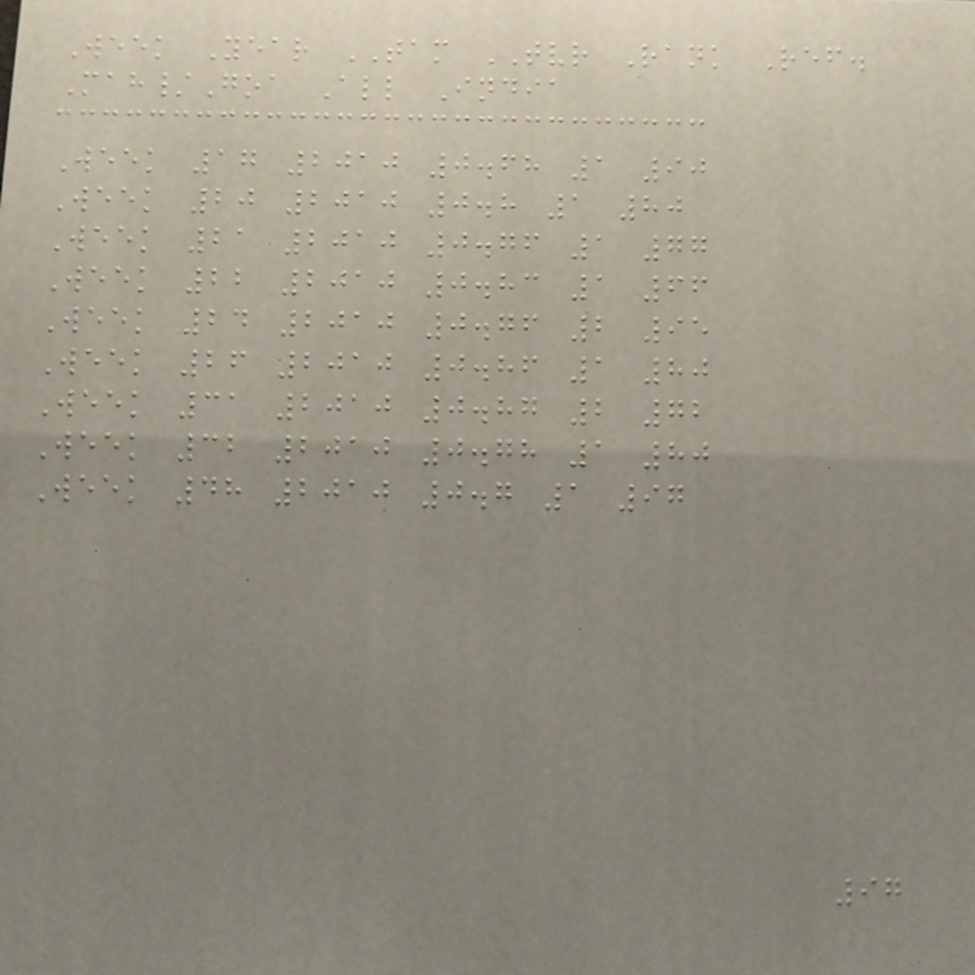Week Year TAM TVR Rank Ref.
Mah/Goa All India
Week 17 2010 0.68 1 90
Week 20 2010 0.8 1 80
Week 21 2010 0.76 1 77
Week 22 2010 0.83 1 66
Week 24 2010 0.76 2 95
Week 26 2010 0.86 1 80
Week 31 2010 0.87 2 72
Week 32 2010 0.78 1 80
Week 48 2010 0.7 1 97
97
